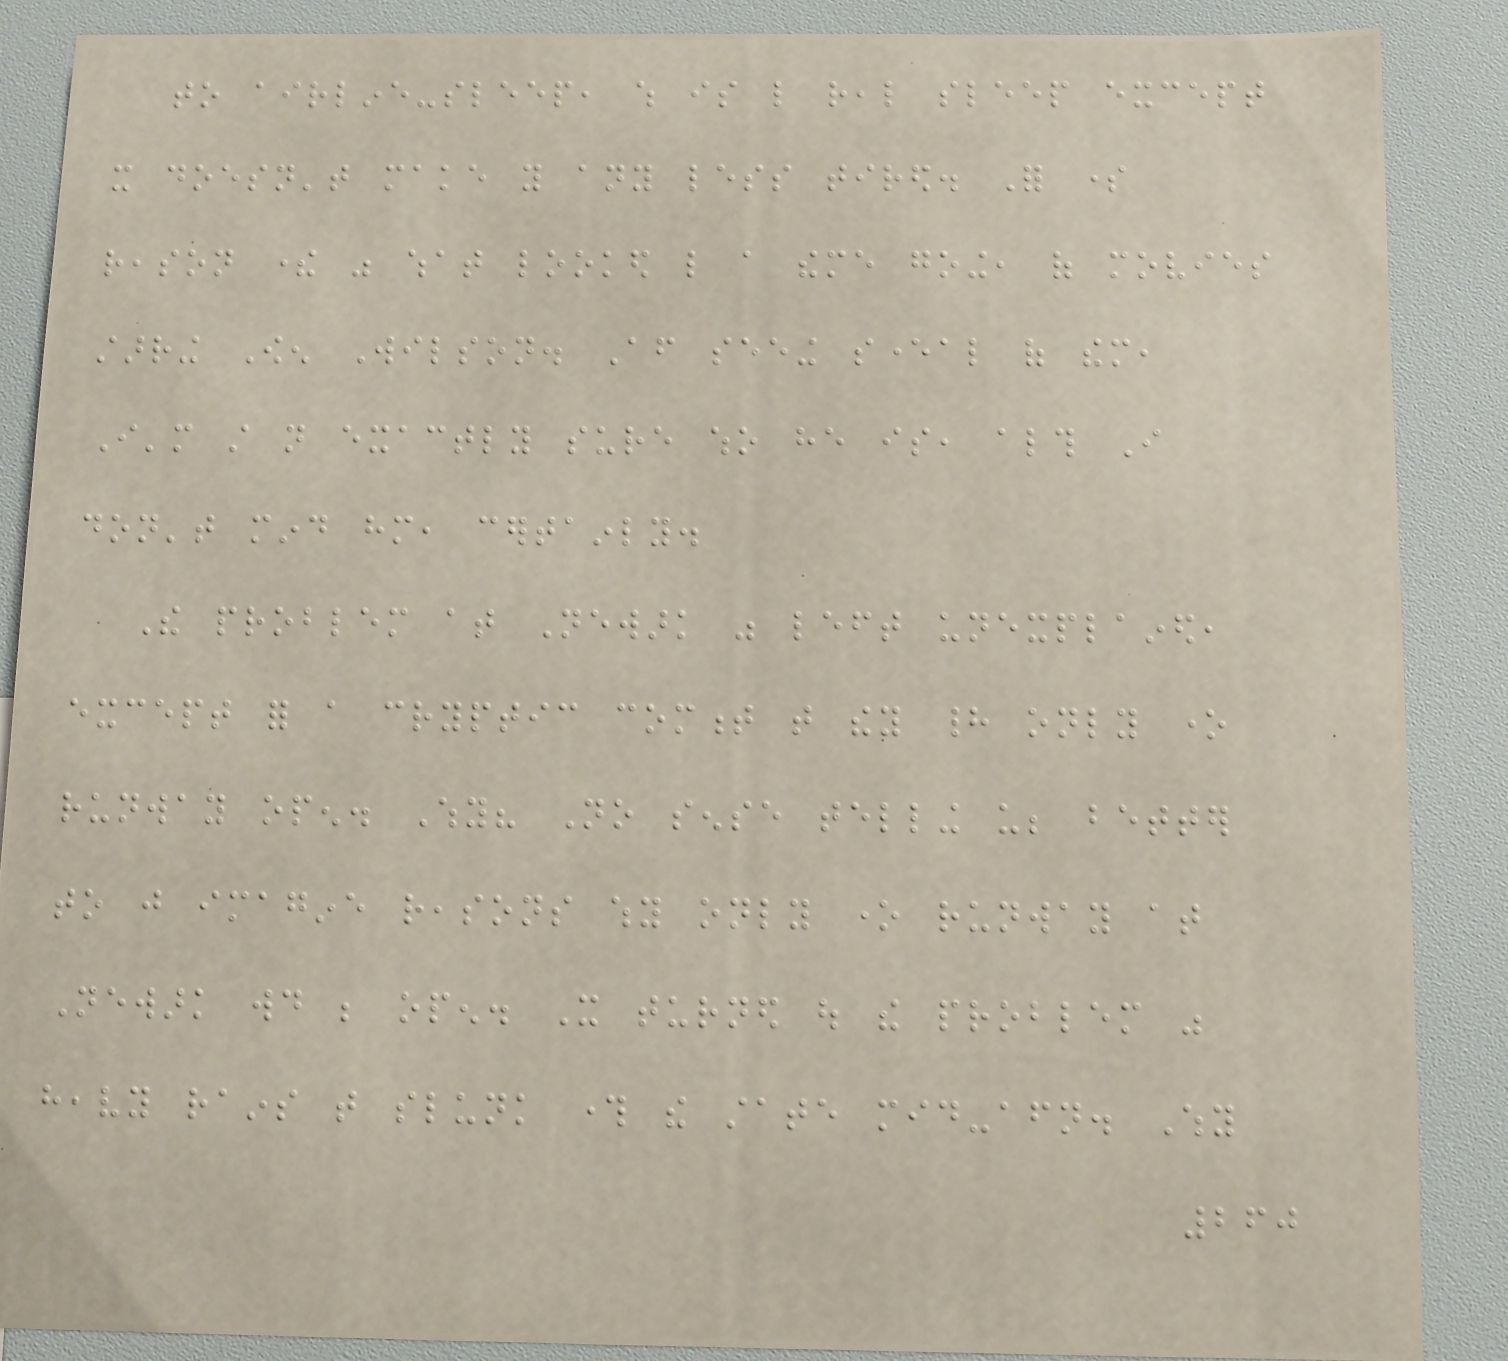to airline-sleep, which is like real sleep except
it doesn't make you any less tired. For some
reason there was what looked like a theme going, of movies
starring Owen Wilson. After seeing several of them,
I'm still not exactly sure who he is, although I
don't mind him, certainly.
The problem at Newark was left unexplained,
except for a cryptic comment that they had only one
runway open. Why? No sense telling us; better
to just imagine reasons why only one runway at
Newark would be open. It turned out the problem was
heavy rains that slunk through the state mid-afternoon. Why
260
